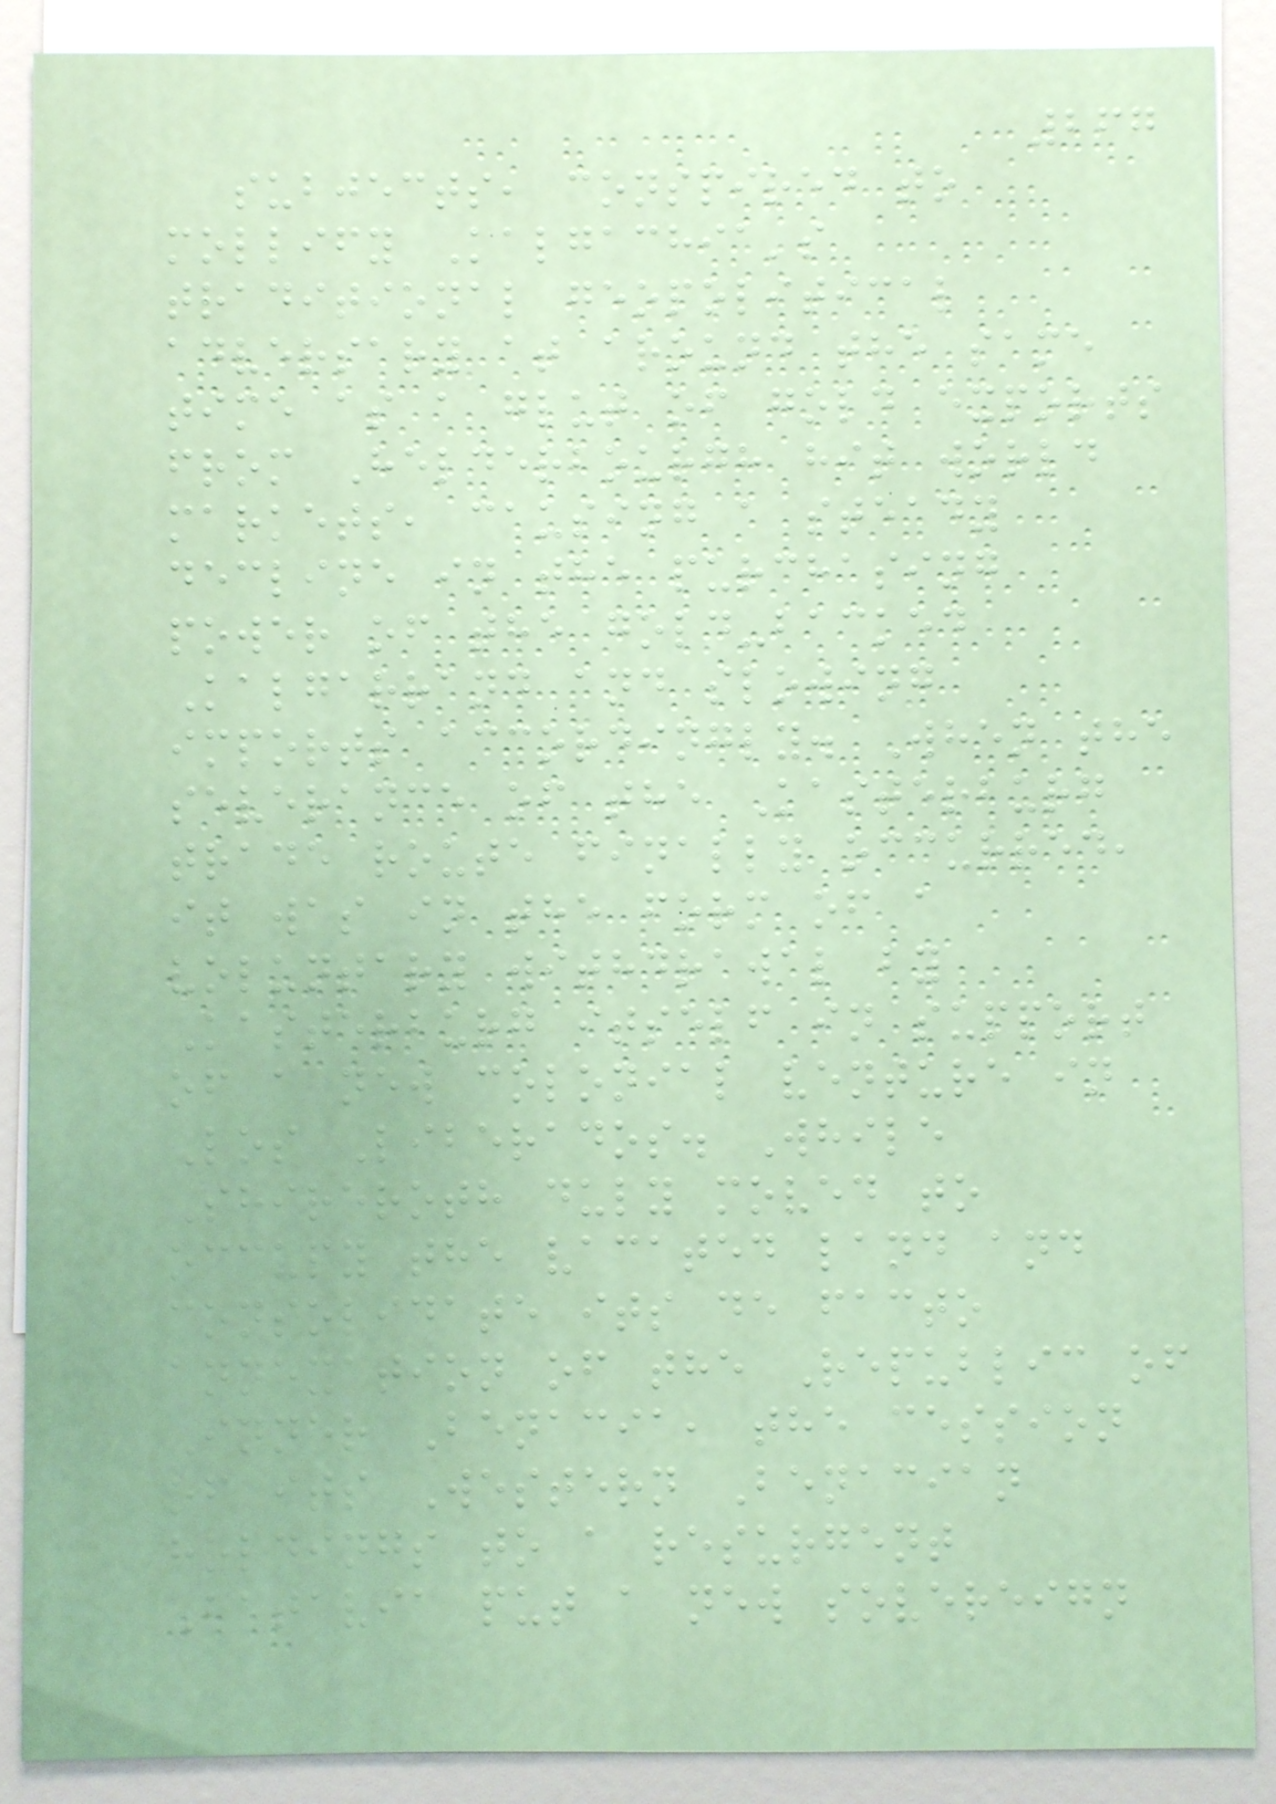267
subjects, conspired to
mollify Kalgachia's
traditional geopolitical
adversary at around the same
time as a glut of gold exports
from Helderbourgh hit world
markets, causing a steady
decline in the purchasing
power of the gold-backed
Kalgarrand and slowing
imports accordingly. When the
severance of the Kasterburg
trade route finally occurred,
it was in the form of a
voluntary withdrawal by
Kasterburg itself in support
of a new colonial venture in
Los Liberados. While
Shireroth duly moved to
occupy the vacated land and
consolidate its de facto
annexation of the Republic of
Inner Benacia, the cession
of its Western Benacian
holdings to a resurgent
Batavia put a new sovereign
